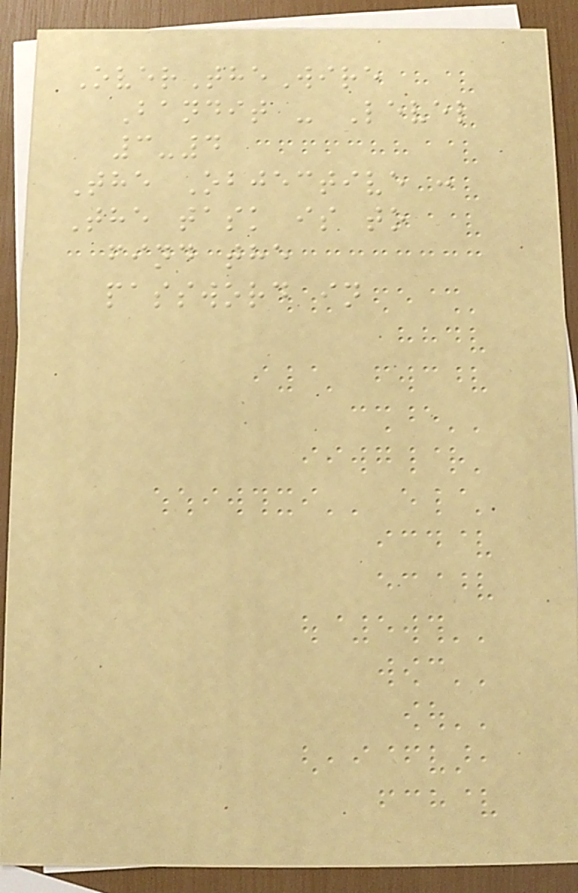OverTheWire
Bandit - Level
3-4
The Objective :
The task is to
find the
password in
